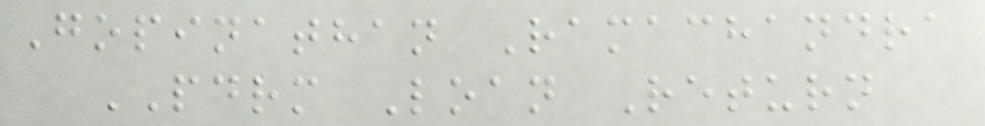Gopinathan Ramachandra
PDRM Loan Return
